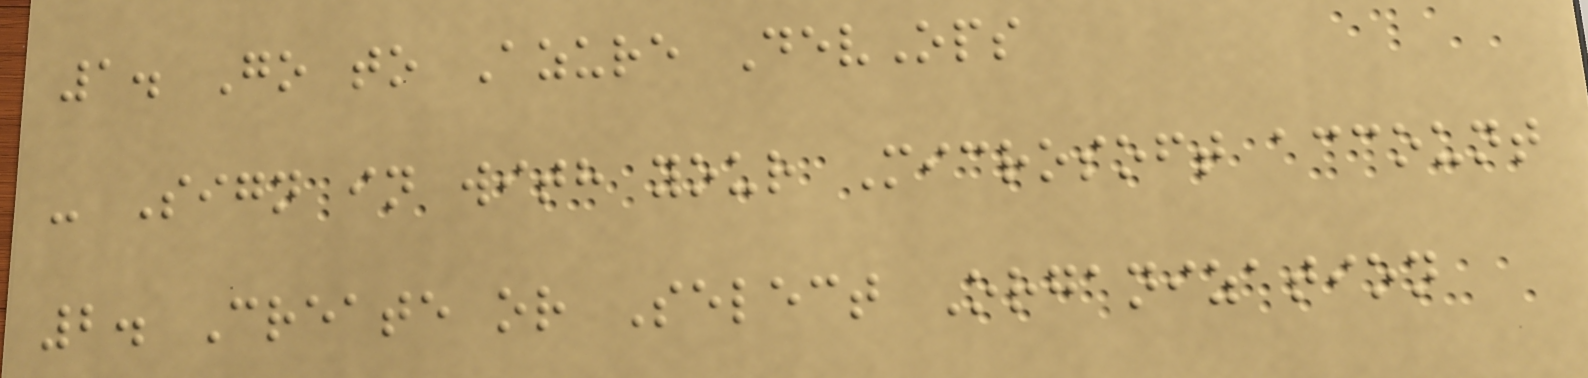1. Go to Azure DevOps
- Sign in with your Microsoft account
2. Create or Select Organization
